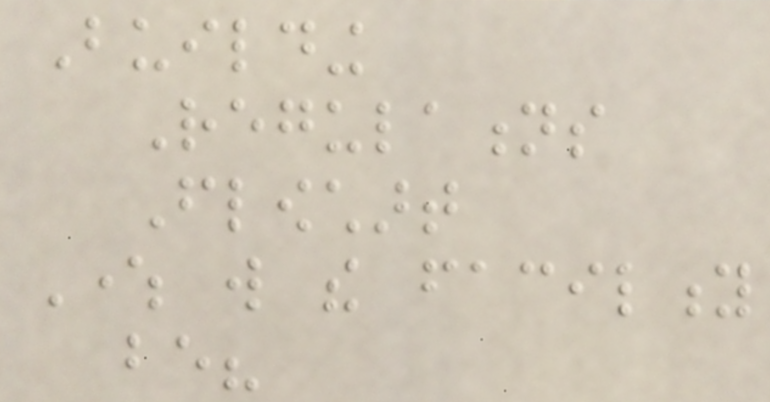Building
Regulations
Flowchart
Where will the facility
be?
